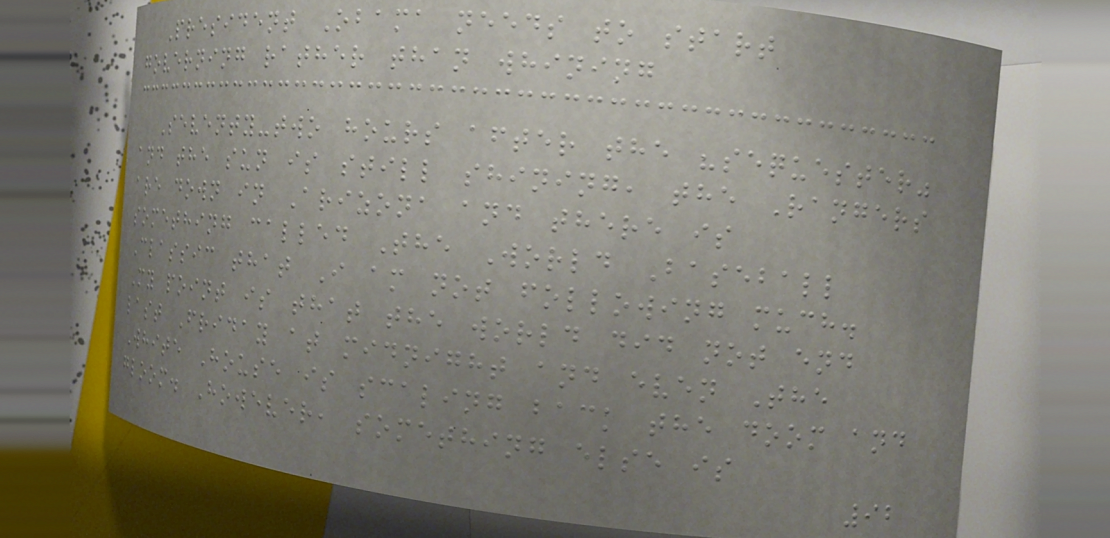President Obama needs to start
governing rather than whining
Seventy-two hours after the "sequester"
and the sun is still shining, the Rangers
are down in Arizona and there is
something called The World Baseball
Classic that I am not following much.
My point is that the world did not end
last Friday at midnight and even The
White House is scaling back the doom and
gloom. However, something else is
92
